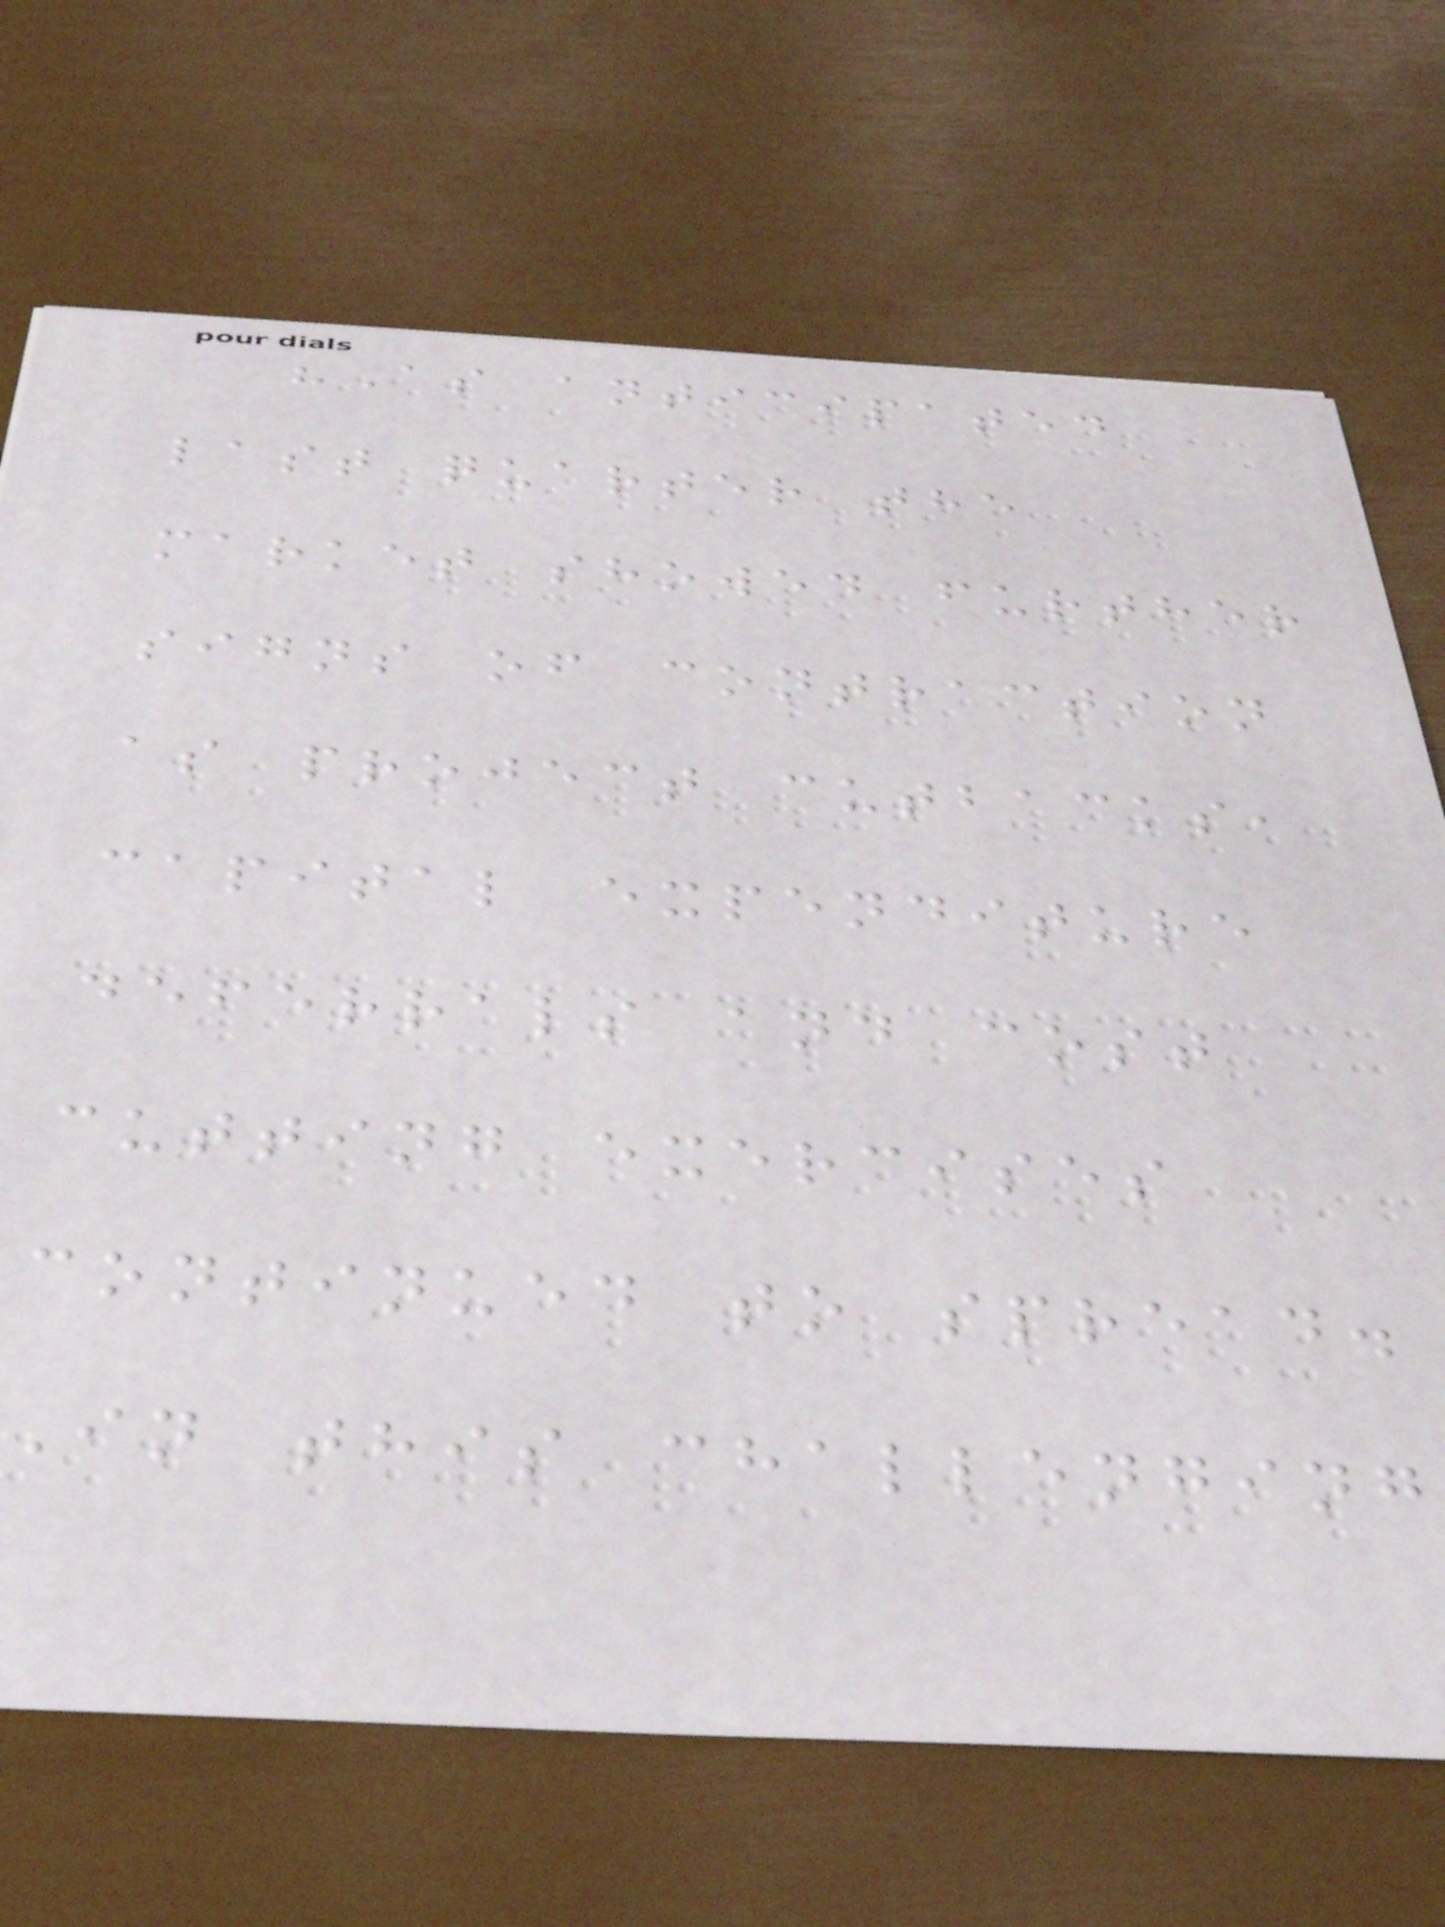"As anticipated
last quarter the
market showed further
signs of contraction
as project cutbacks,
capital expenditure
deferrals and cost
cutting exercises
continued to spread.
in this challenging
